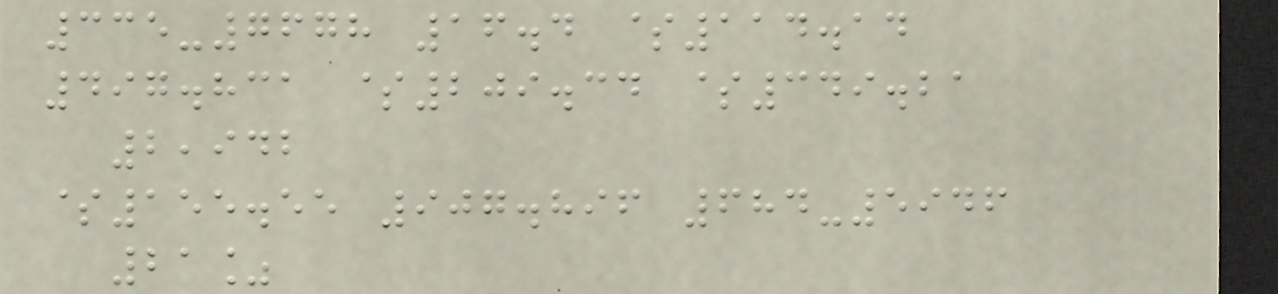335-7678 16.4 $114.14
497.831 $209.34 $349.21
2,942
$155.55 907.896 684-5946
21%
